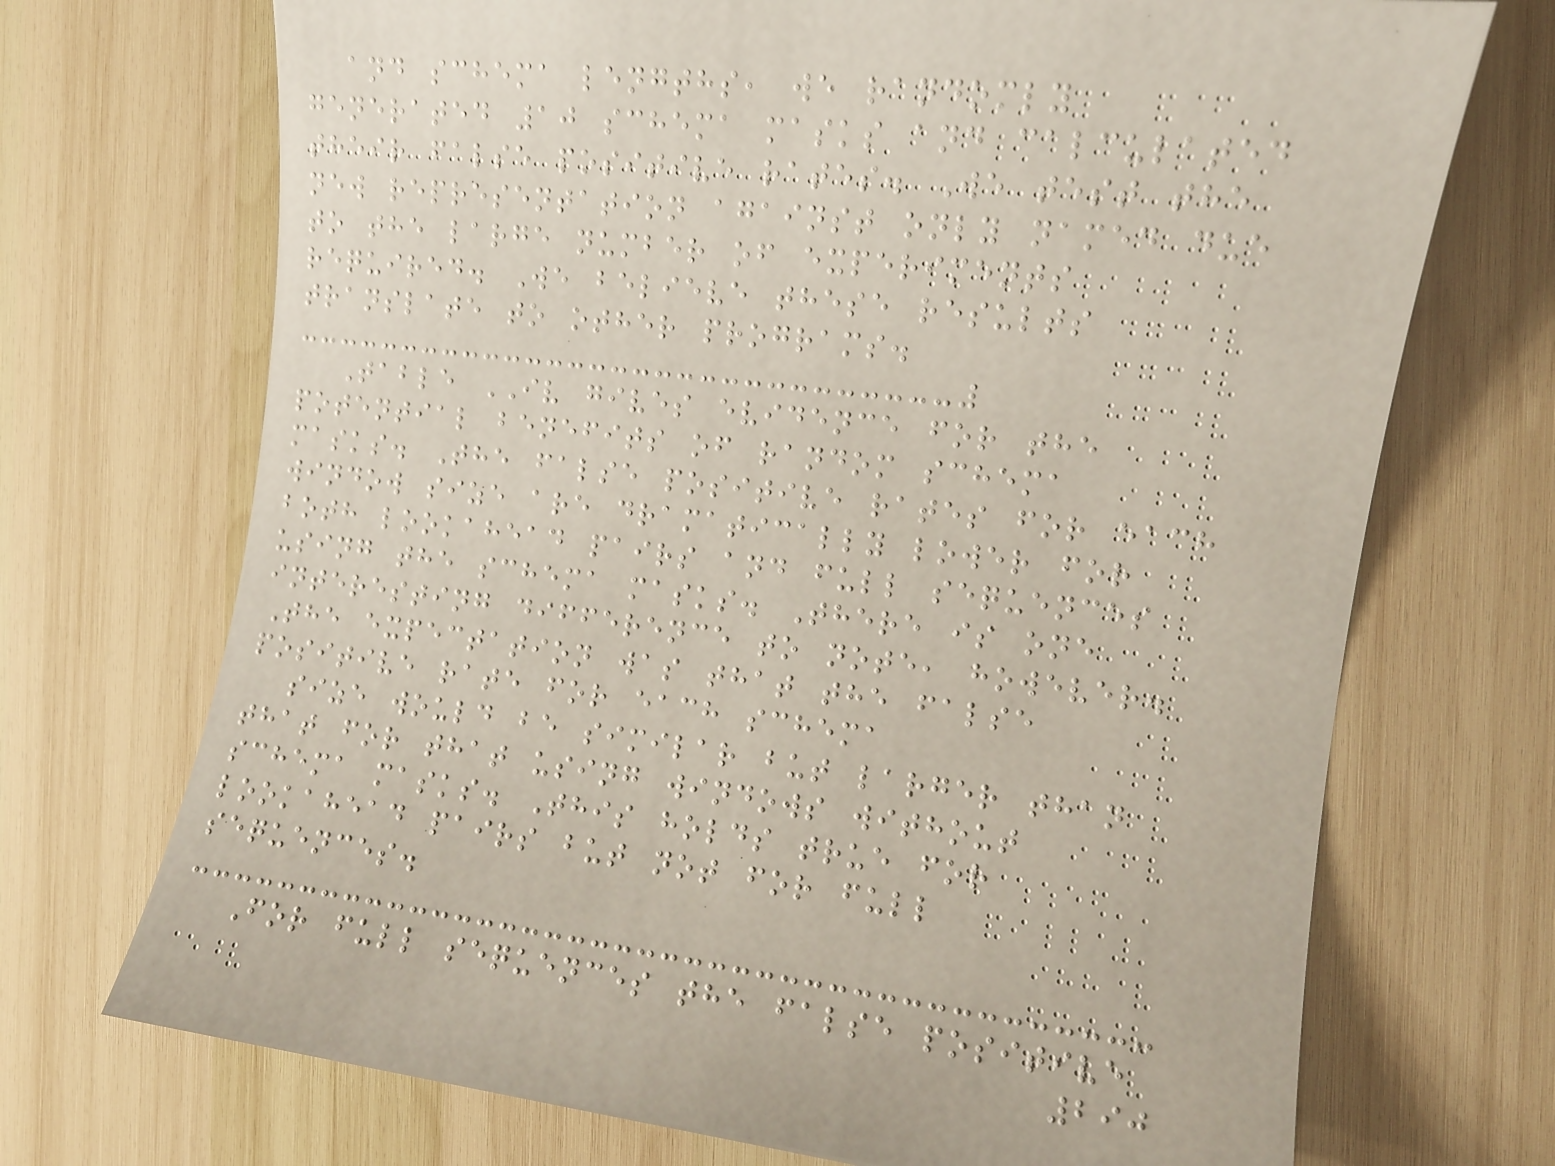and schema lengths, we randomly
generated 10 schema masks and calculated
their false positive rates. We test the
new representation against only named due
to the large number of experiments
required. We believe these results
translate to other programs.
Table IV gives evidence for the
potential benefits of random schema
masks. The false positive rates for each
window size are dramatically lower for
both lookahead pairs and full sequences
using the schema masks. There is one
interesting difference to note, however.
The expectation was that the false
positive rate for each schema
size would be similar but larger than
that for that using windows without
schema masks. This holds true for
lookahead pairs but not for full
sequences.
For full sequences the false positive
290
